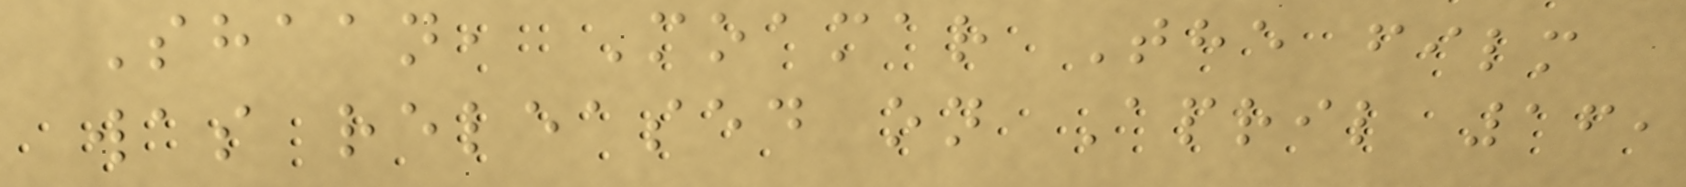Shaan, Moamar The film
was released on April 16,
